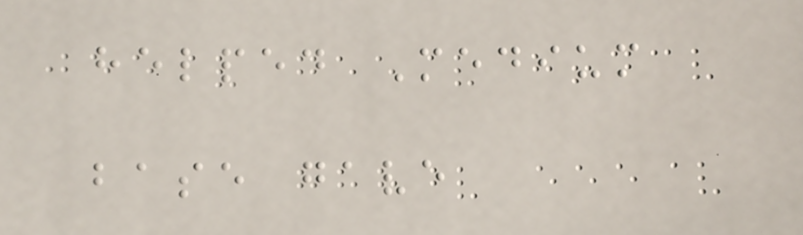helped Medium
base gave
